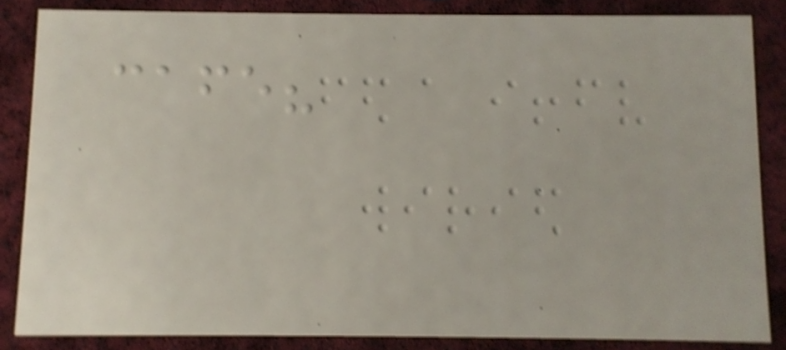cafe?
